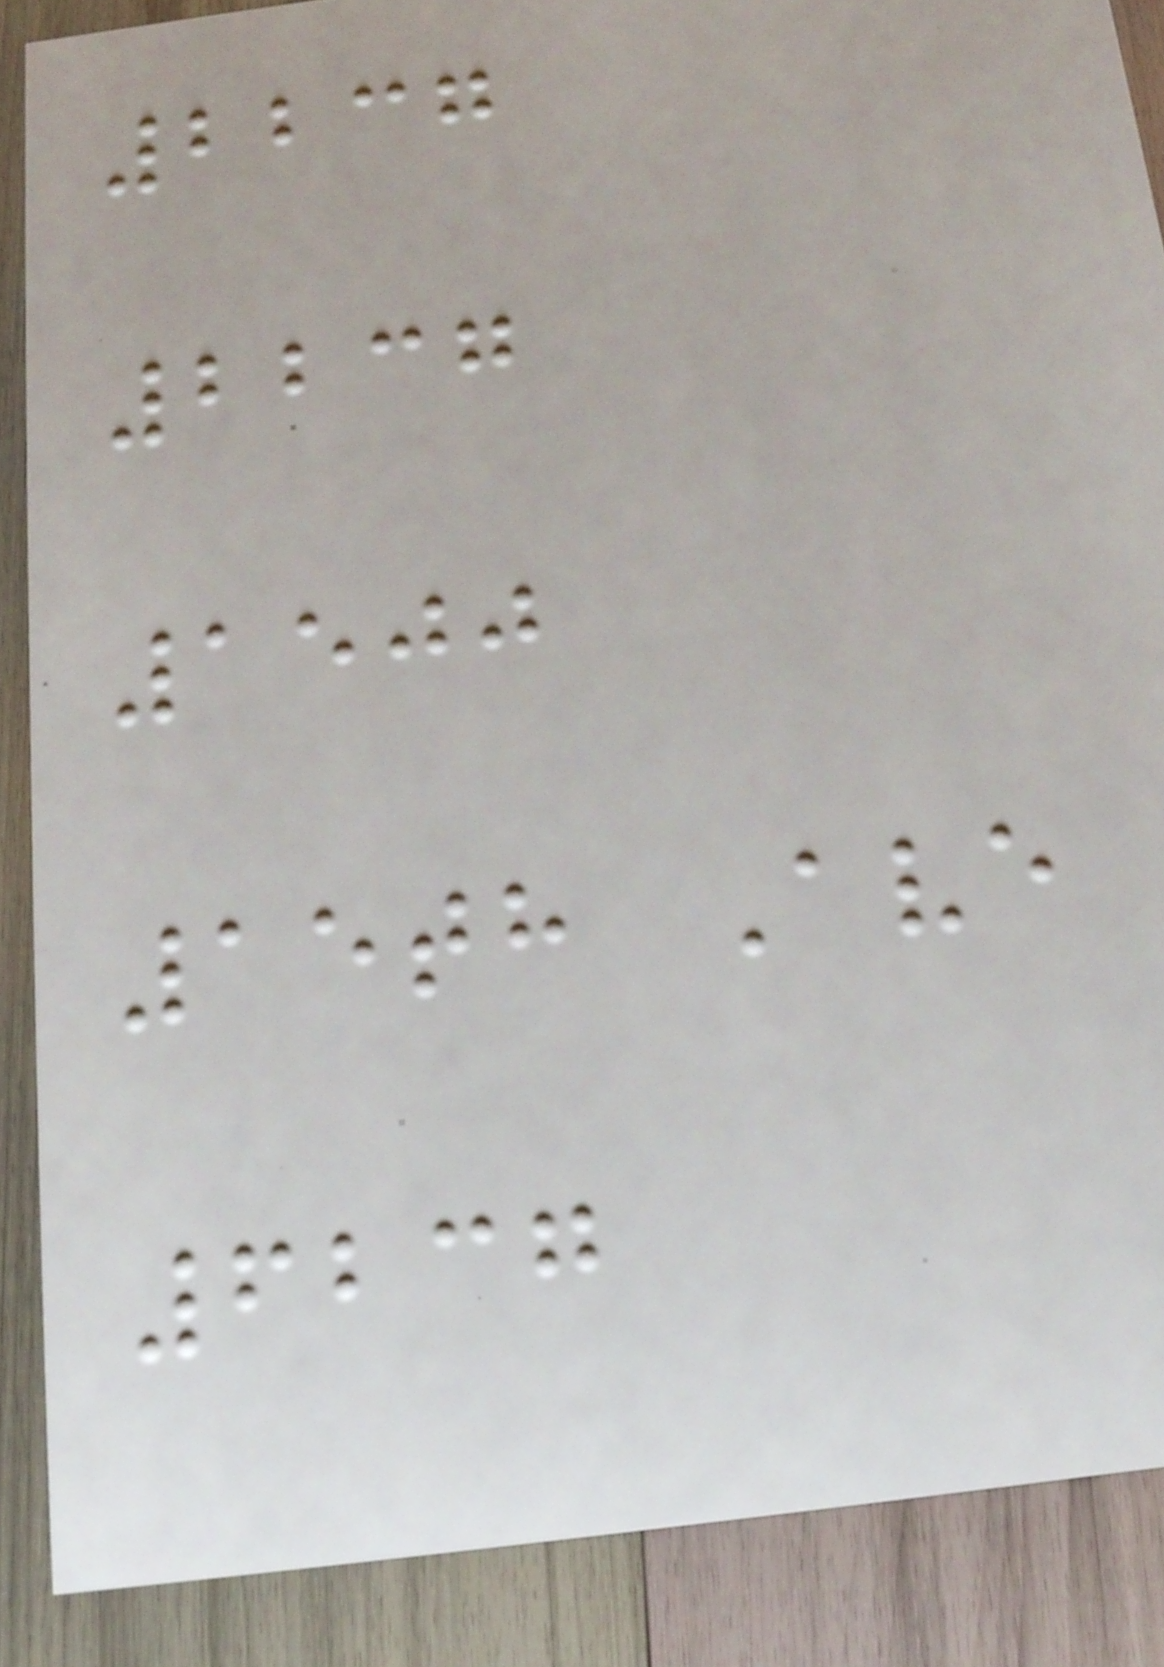2237
2237
1500
15th Ave
6237
